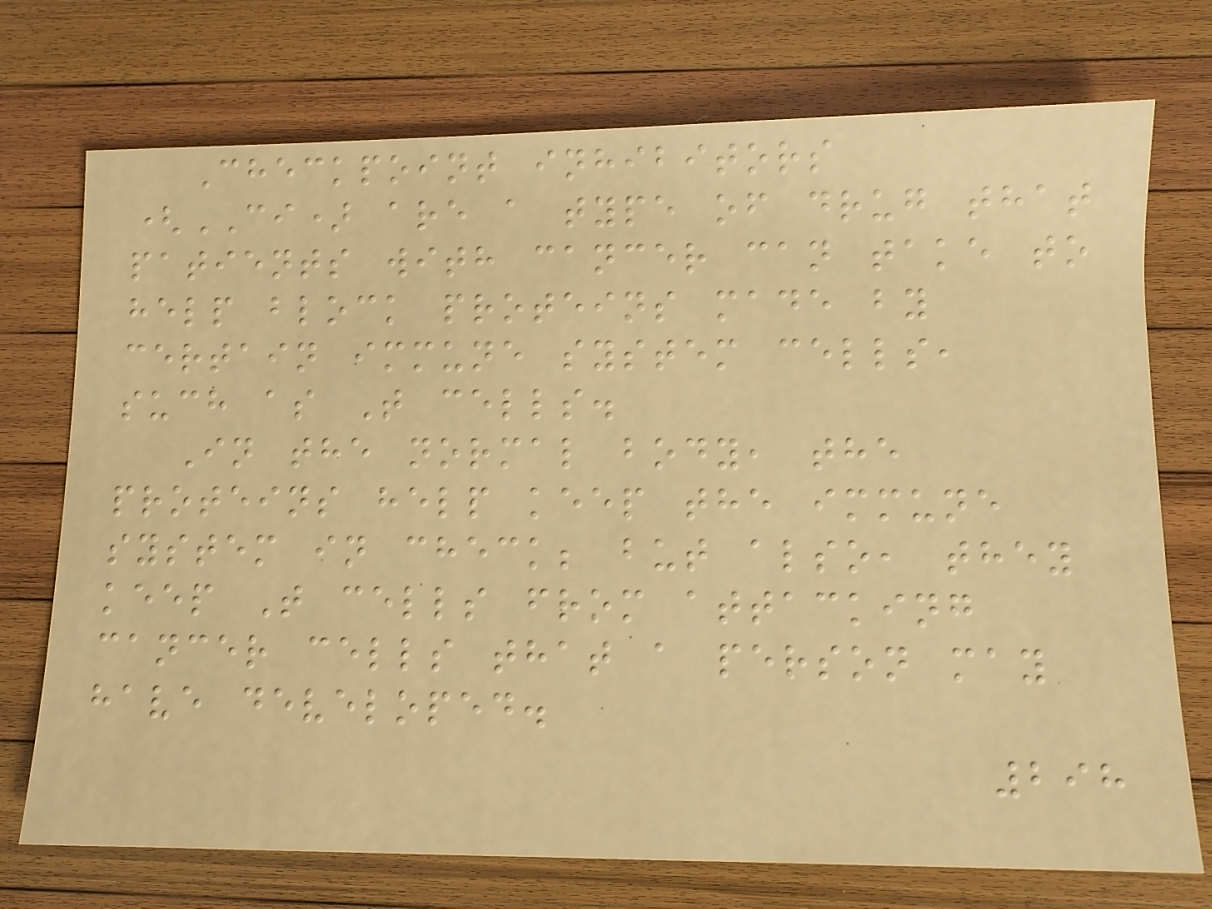Checkpoint inhibitors
(CI) are a type of drug that
patients with cancer can take to
help block proteins made by
certain immune system cells,
such as T cells.
In the normal body, the
proteins help keep the immune
system in check; but also, they
keep T cells from attacking
cancer cells that a person may
have developed.
298
